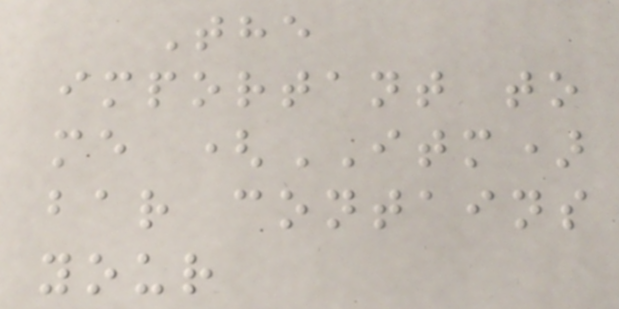The
important to
me (ITM)
bar contains
your
